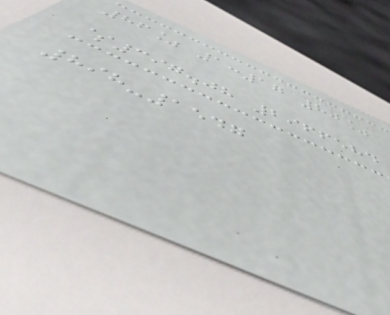86% 1:17 80%
$397.08 2966584
898-1547
